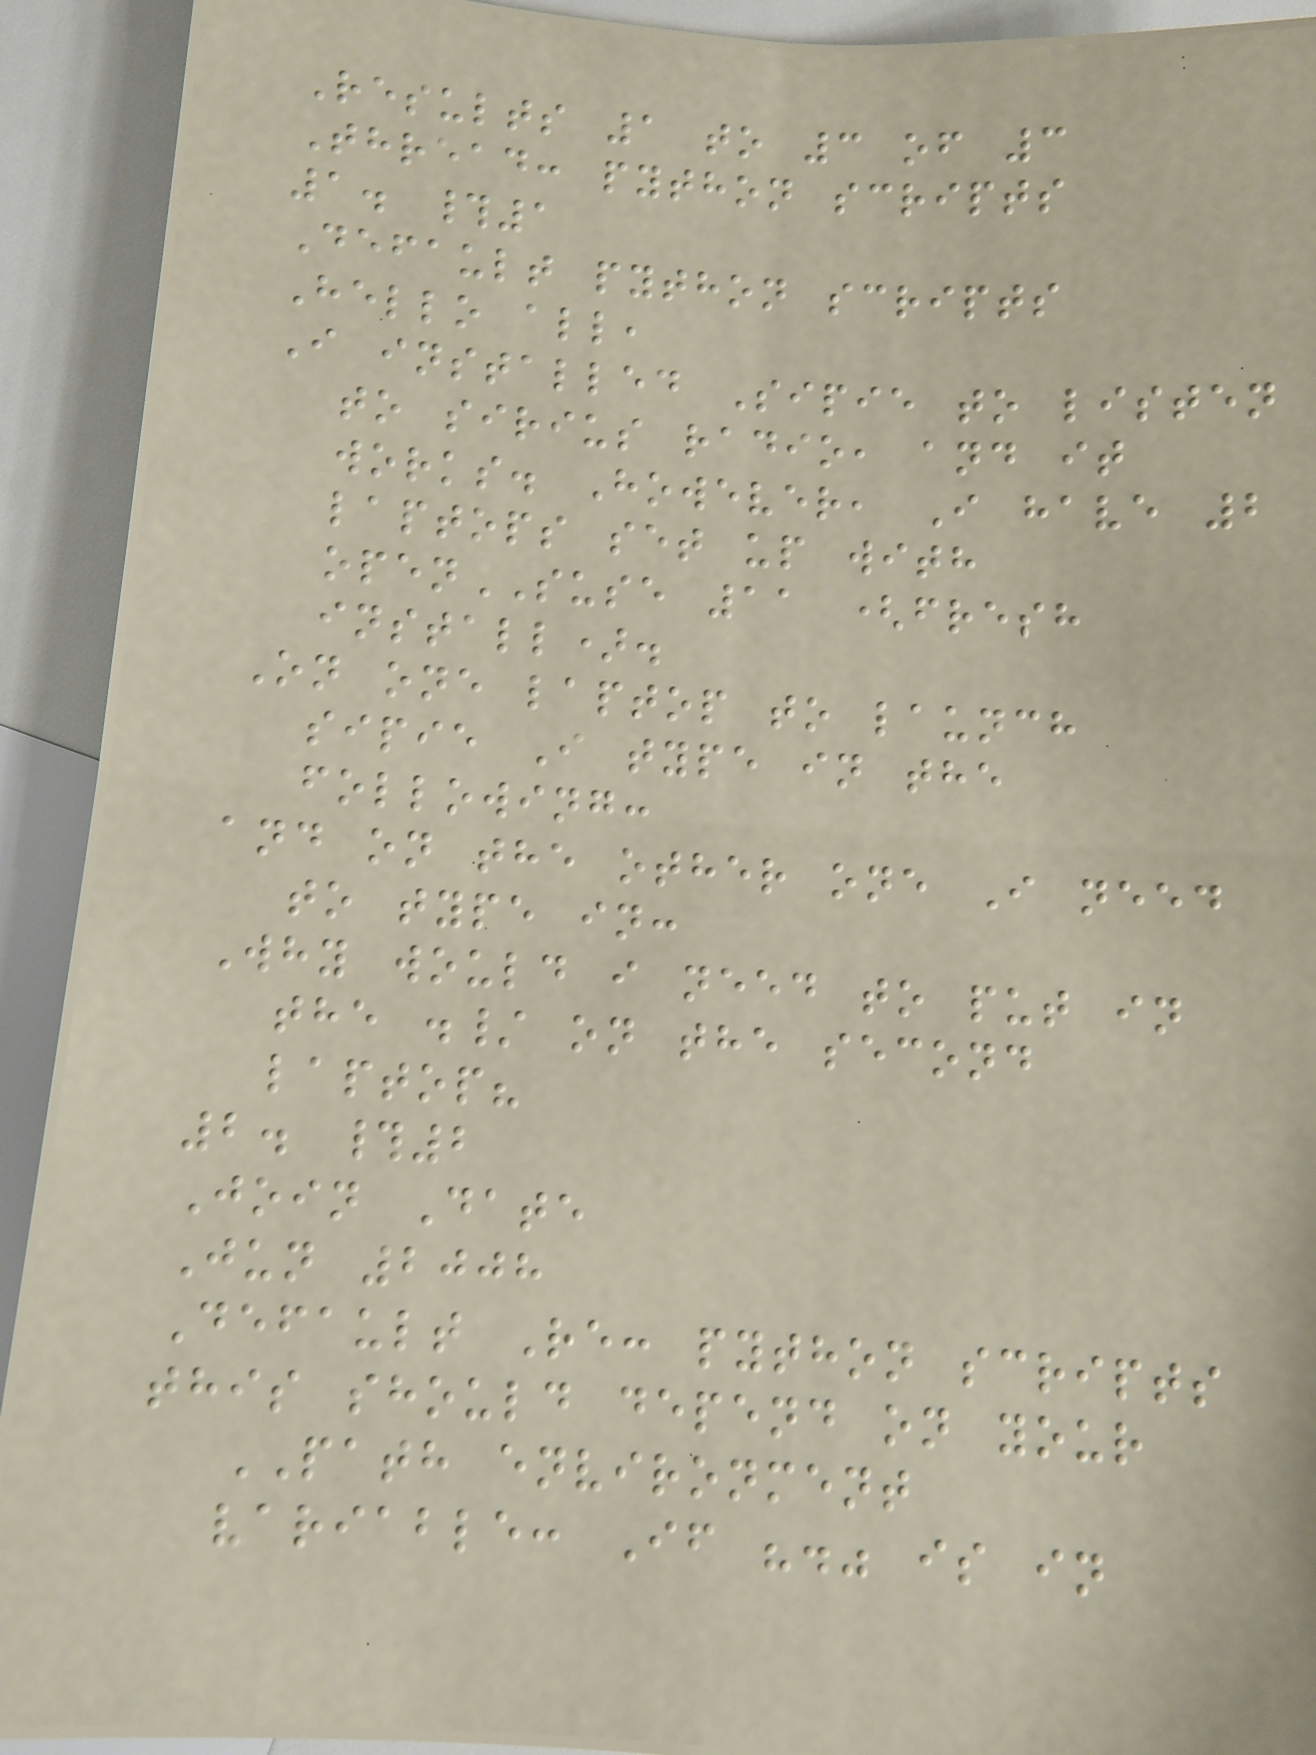Results 1 to 3 of 3
Thread: python scripts
1. #1
Default python scripts
Hello all,
I installed Sipie to listen
to sirius radio, and it
works. However, I have 2
laptops set up with
openSUSE 11 (fresh
install).
On one laptop to launch
sipie I type in the
following:
and on the other one I need
to type in:
Why would i need to put in
the ./ on the second
laptop?
2. #2
Join Date
Jun 2008
Default Re: python scripts
this should depend on your
PATH environment
variable: If "." is in
